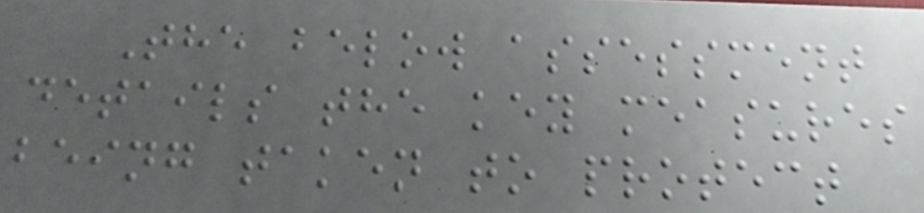The below assessment
details the key measures
being taken to protect
